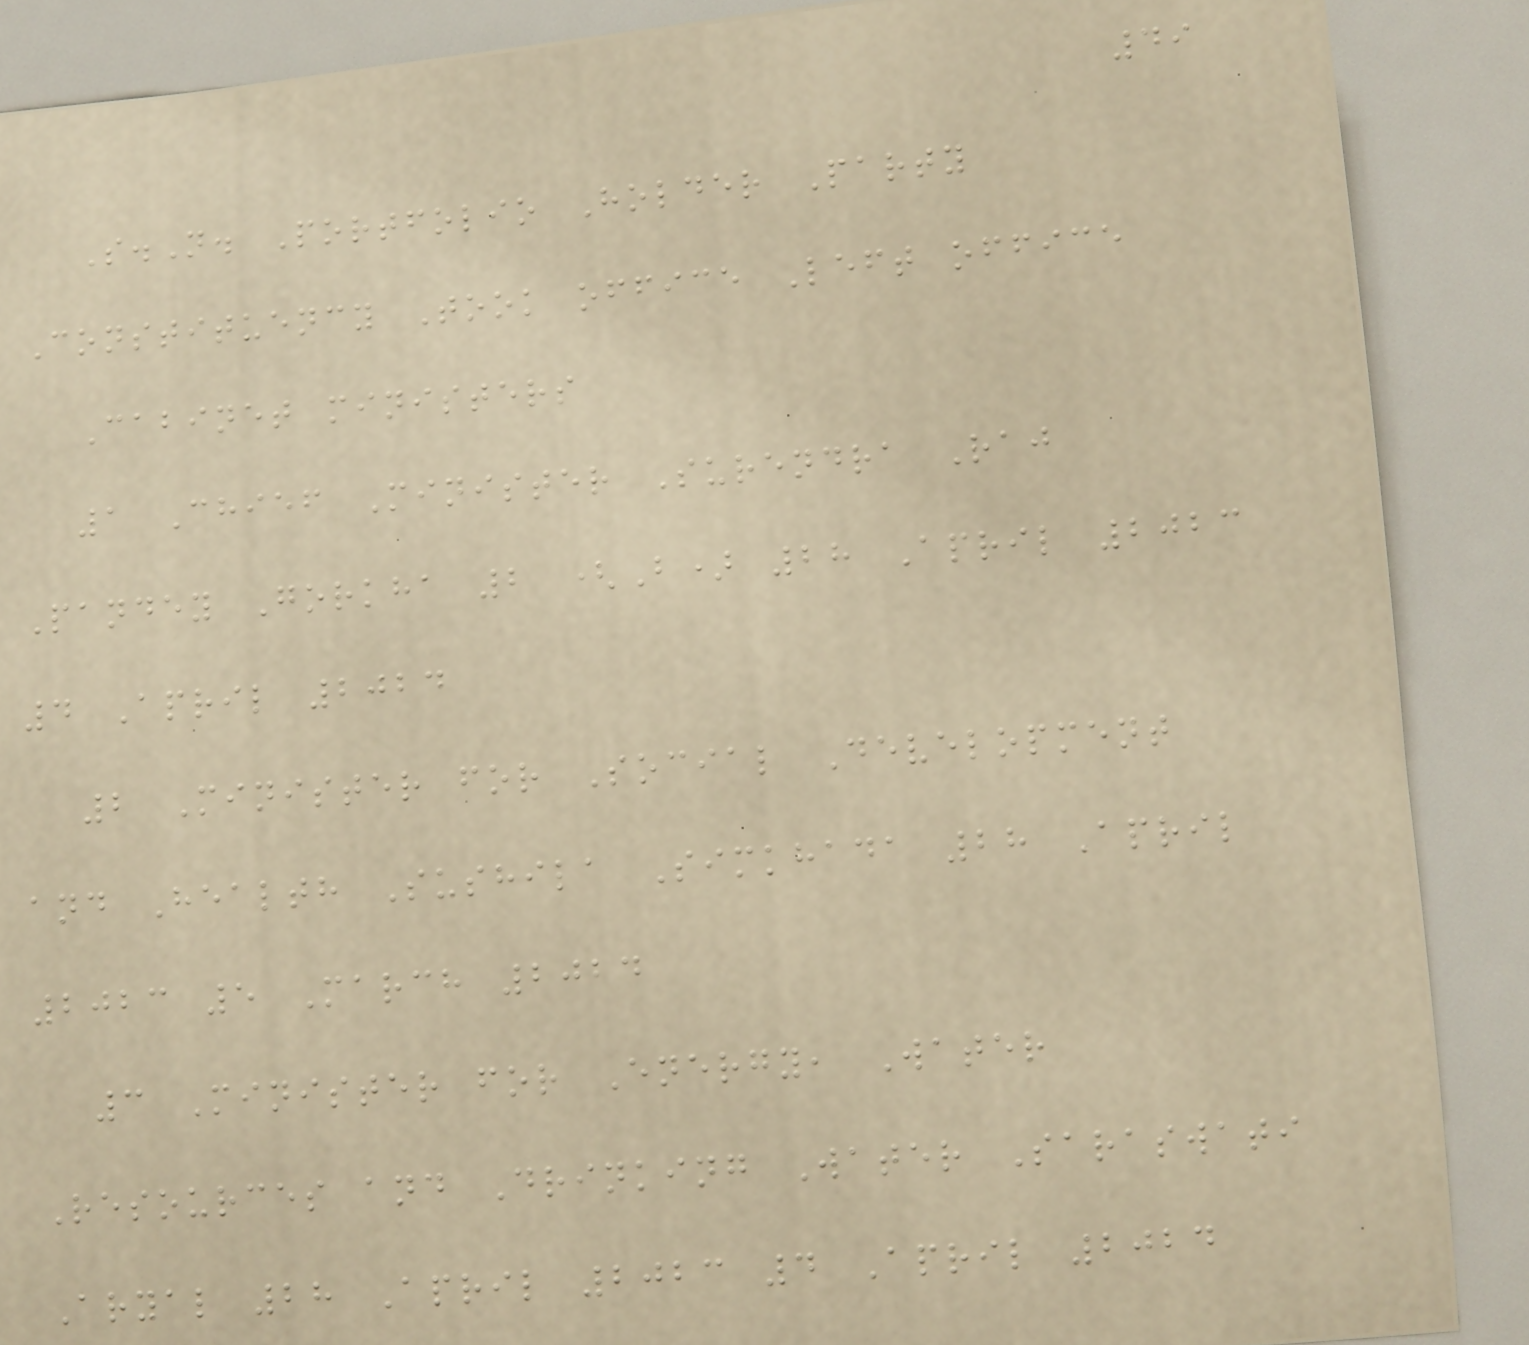49
S.N. Portfolio Holder Party
Constituency Took office Left office
Cabinet ministers
1 Chief Minister Surendra Raj
Pandey Gorkha 2 (B) 28 April 2023
4 April 2024
2 Minister for Social Development
and Health Sushila Simkhada 28 April
2023 5 March 2024
3 Minister for Energy, Water
Resources and Drinking Water Saraswati
Aryal 28 April 2023 4 April 2024
